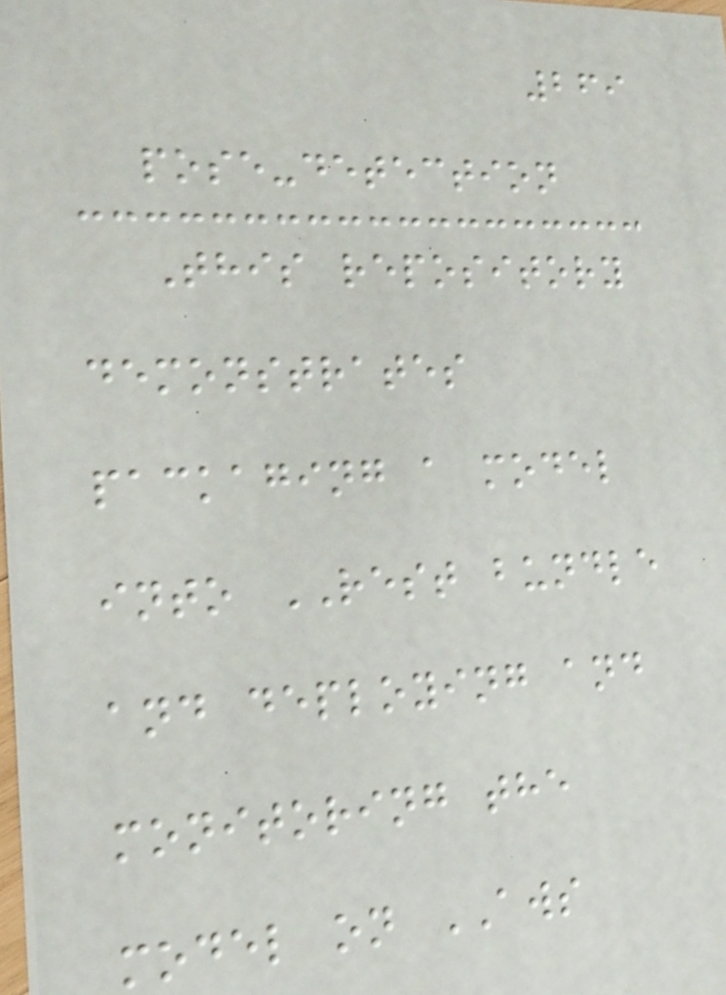269
pose-detection
This repository
demonstrates
packaging a model
into REST bundle
and deploying and
monitoring the
model on AWS
